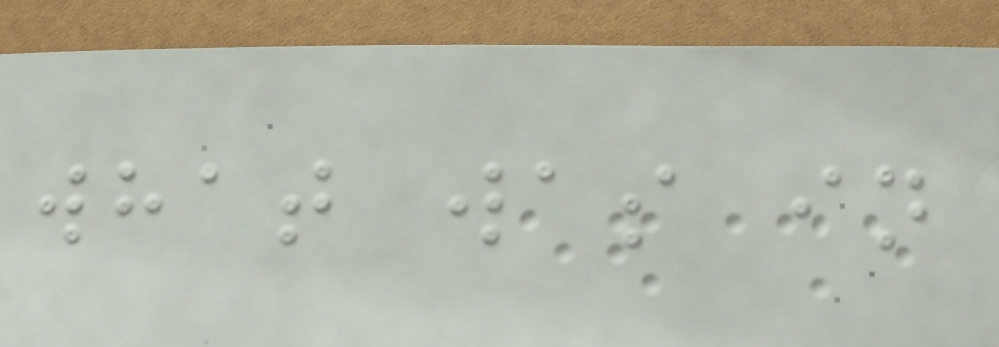what was in
